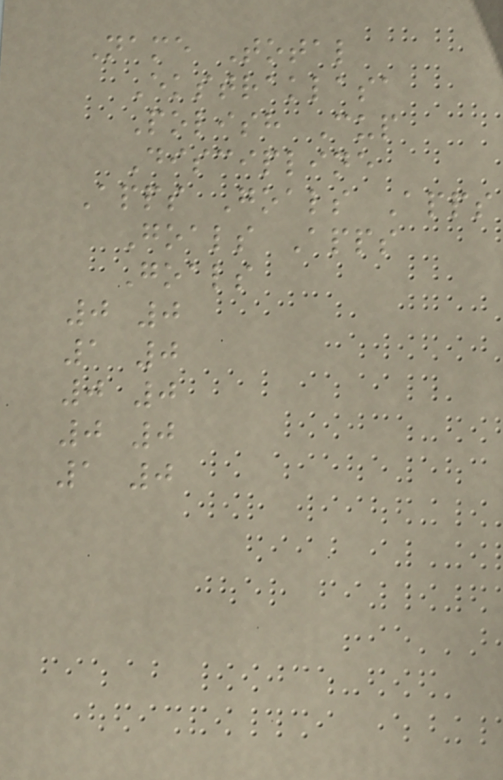Name Total
Ekstraklasa
Polish Cup
Discipline
Apps Goals Apps
Goals Apps
Goals
0 0
1 0
0 0
0 0
1 0
